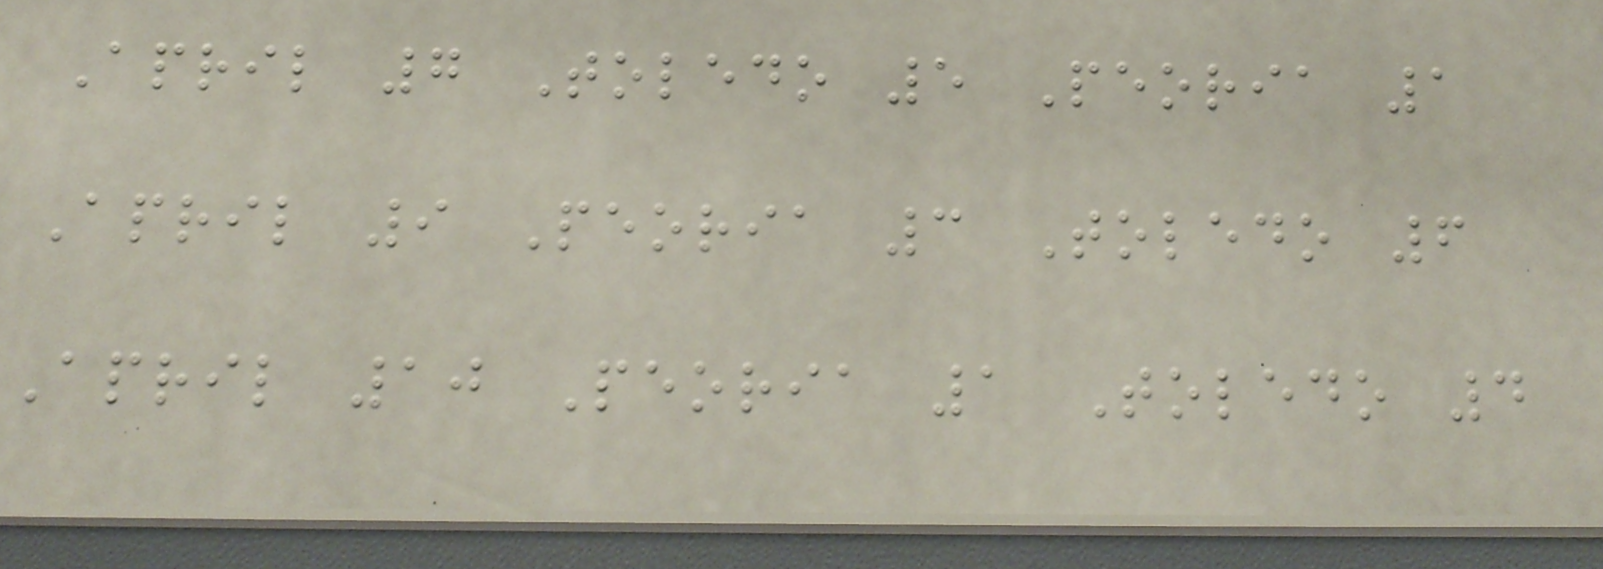April 7 Toledo 5 Peoria 1
April 9 Peoria 3 Toledo 6
April 10 Peoria 1 Toledo 4
